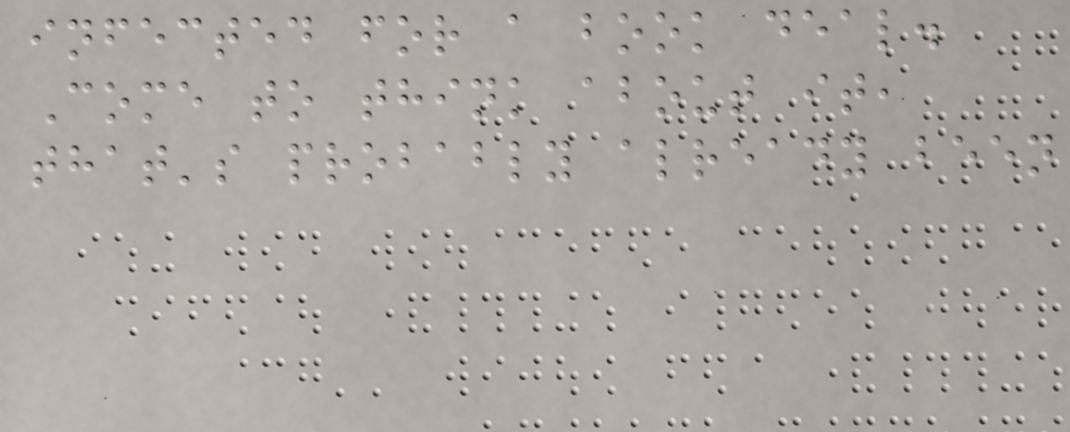infected for a book deal.
Come to think about it,
that's probably already been
